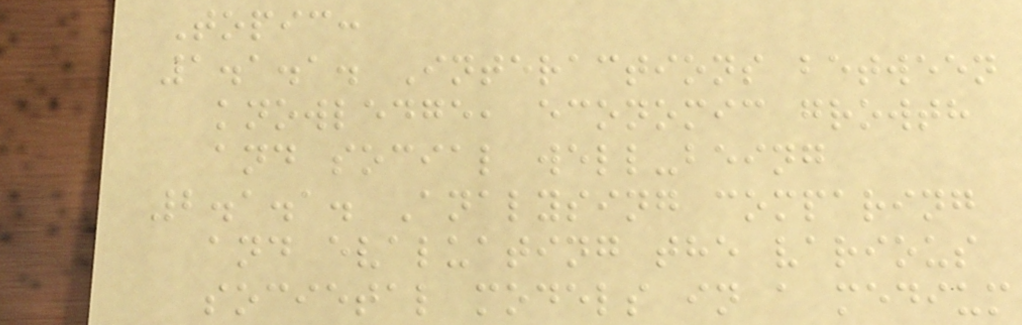Topic:
1.1.1. Interactions between
knowledge, economic growth
and social well-being
2.1.1. Analysing comparing
and evaluating the various
societal models in a medium
